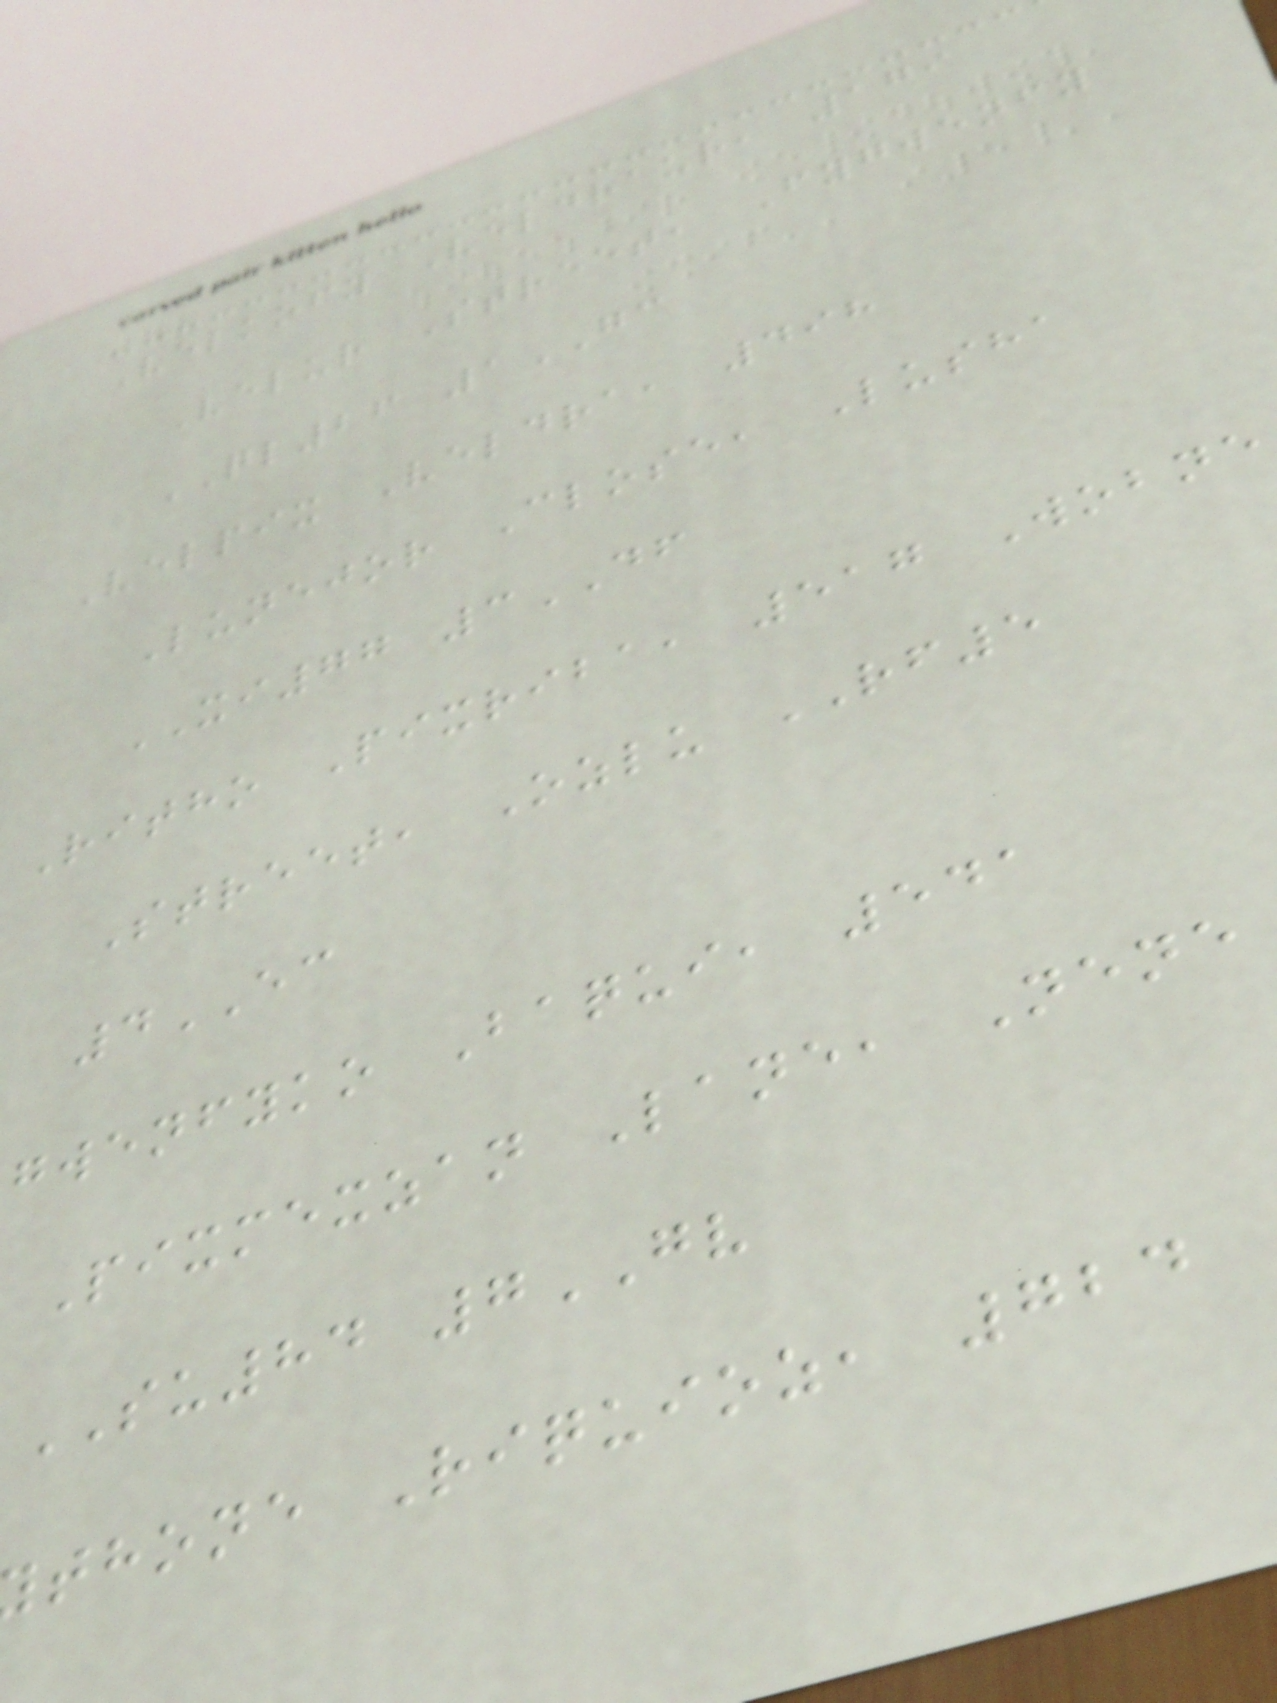Velkofy Veldraur, 179
Velur Street, Fygwenfy
QL26 1GC
Velpix Veldra, 498
Lunejor Close, Lusha
XI77 3DF
Ritho Pixriba, 517 Wobne
Street, Ozlu RF5
4EC
gwenfyko Baqui, 541
Pixmexzan Lane, Nene
SU84 7GV
thone Riquioz, 724
